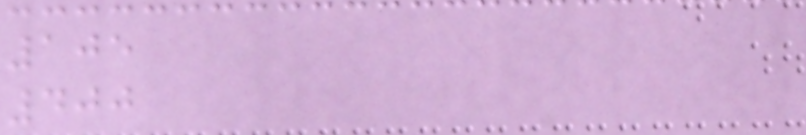105
400
